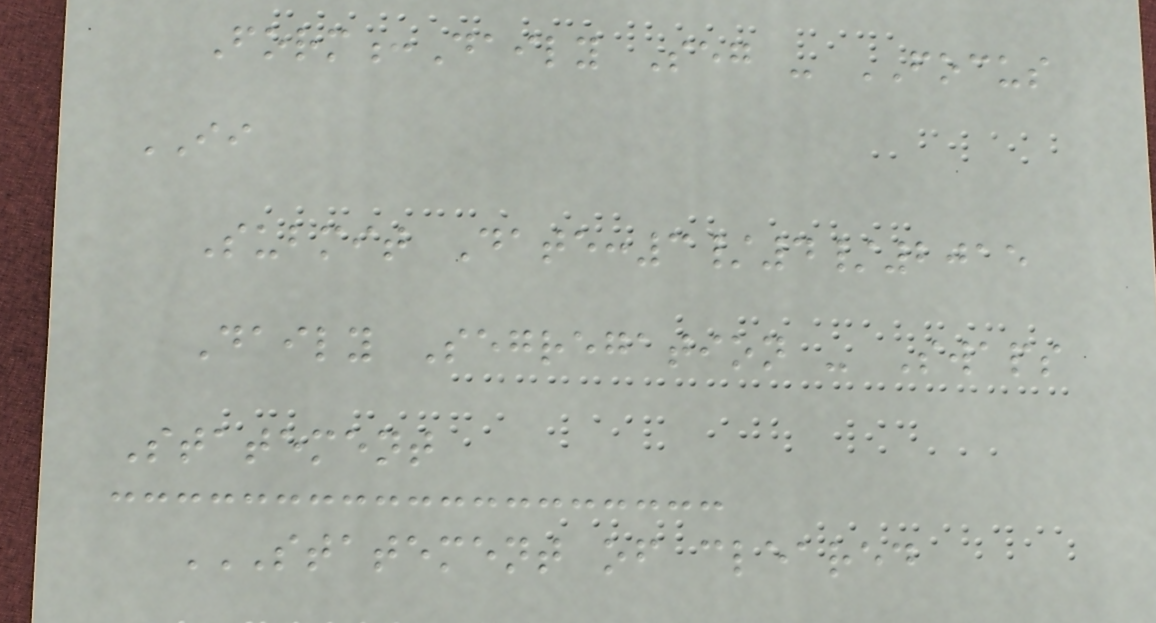Form:Daily Seg - FOCUS
II
Submit Date:3/4/2015
Daily Segregation - Swaps
Statement
STATEMENT OF CLEARED
